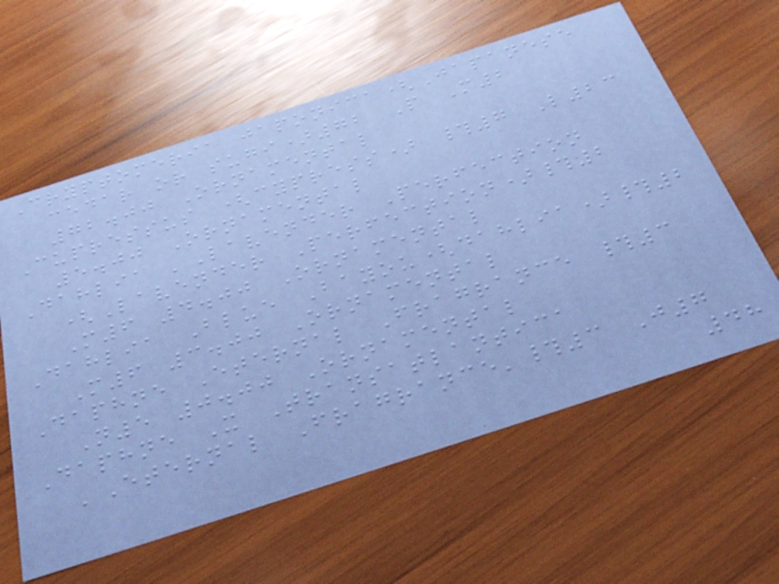Cryptomeria japonica(Japanese
cedar or sugi)72 P M2
72.00 Ornamental
Cupressus (cypress) #7 L23
5.00 Ornamental
Dahlia 'Lavender Perfection
(Lavender Perfection)#2
M6 4.00 Ornamental
Dahlia Blue Bayou(dahlia)#2
M6 3.00 Ornamental
Daphne Eternal Fragrance #3
N5 0.00 Ornamental
Daphne X Transatlantica
'Eternal Fragrance'#3 J7
48
